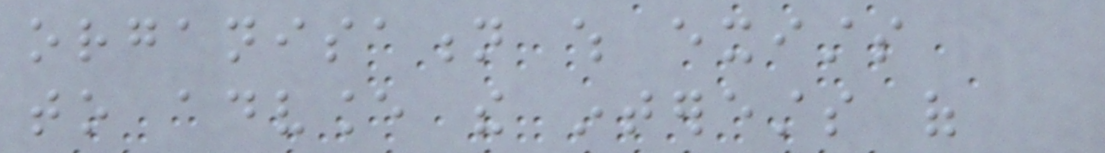organisation which exists
to advance the interests of
